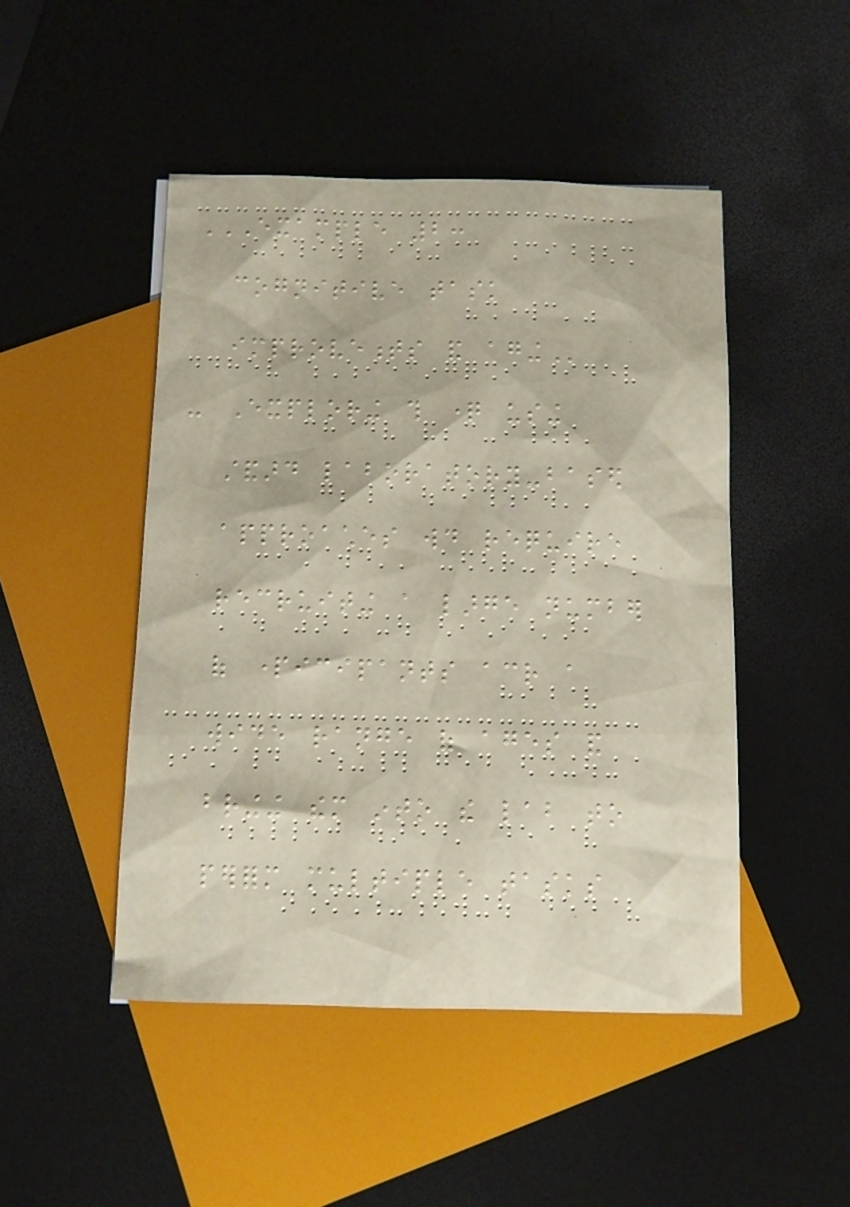EXAMPLE 2:
COGNITIVE TASK
IMPROVEMENTS AND AGING
- Exploring this question using
standard laboratory-based
approaches would require
recruiting a large number
of participants across a
wide range of ages and
bringing them into the lab to
perform multiple tasks
